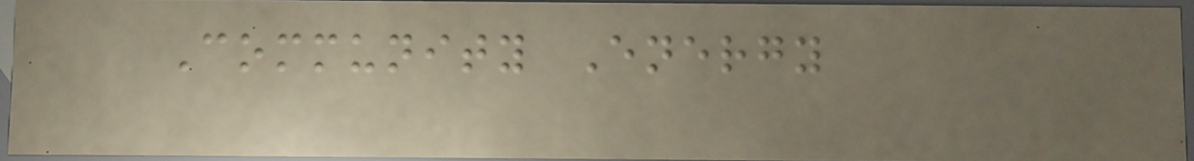Community Energy
